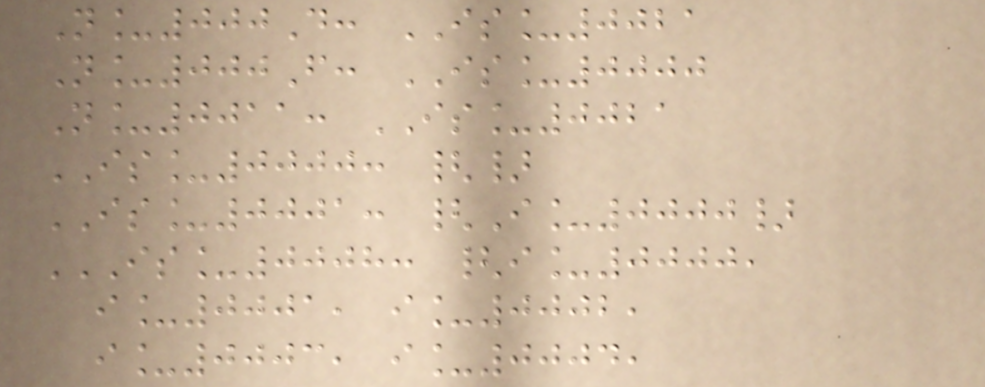N_000D: IS_0021
N_000F: IS_0000
N_0011: IS_0021
IS_0000: {}
IS_0001: {I_0000}
IS_0008: {I_0000,
I_0001, I_0002,
I_0003, I_0004,
